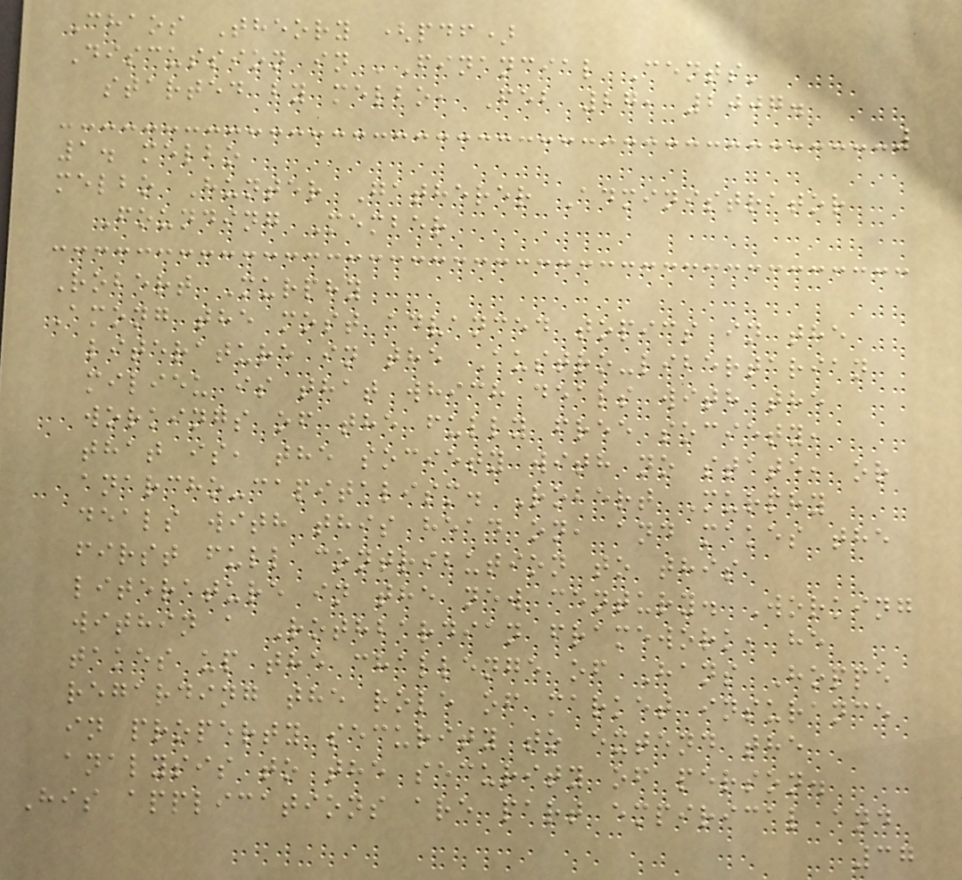Chaos Theory (pdf)
Discussion in 'Financial Cents'
started by melbo, Feb 27, 2007.
1. melbo
melbo Hunter Gatherer Administrator
Founding Member
Robert Murphy
Among the most advanced topics in the
literature in the Austro-libertarian
milieu is that which deals with the
workings of the fully free society,
that is, the society with no state, or
anarcho-capitalism. Robert Murphy
deals with this head on, and makes the
first full contribution to this
literature in the new century. Working
within a Rothbardian framework, he
takes up the challenge of Hans Hoppe
regarding the role of market insurance
in property security to extend the
analysis to the security of person.
His applications are part empirical and
37
